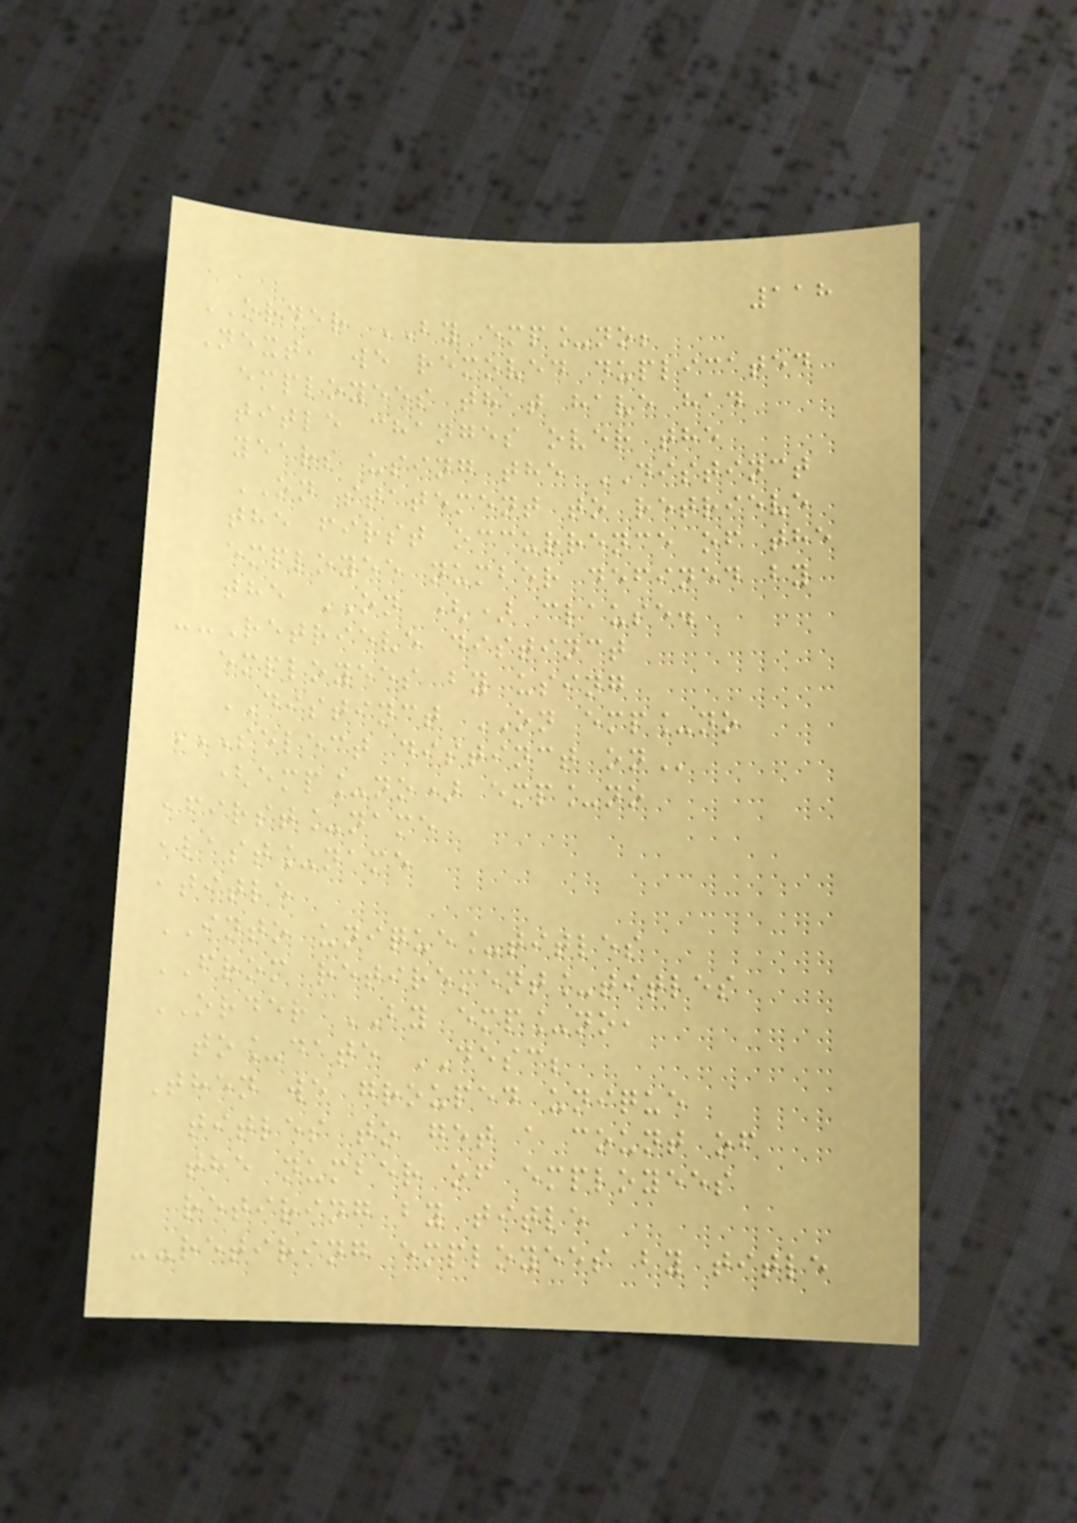118
ORDER BY emp_no;
Next, we removed duplicated
employees that have had
title changes over the
years using the DISTINCT
ON statement to retrieve
the first occurrence of the
employee number defined by
the ON () clause.
--Retrieve distinct
employees by using
DISTINCT ON emp_no
SELECT DISTINCT ON
(emp_no) emp_no
,first_name
,last_name
,title
INTO unique_titles
FROM retirement_titles
ORDER BY emp_no,
to_date DESC;
Then we grouped unique
titles to get a count of
the number of employees
retiring by title
--retiring employees by title
